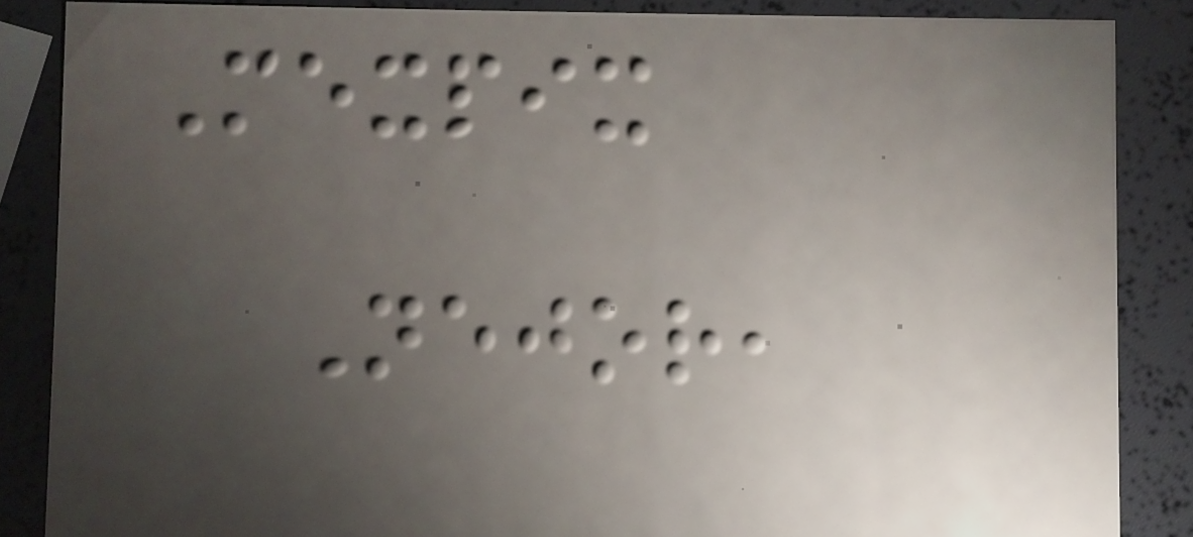Mexpix
Nejor,
